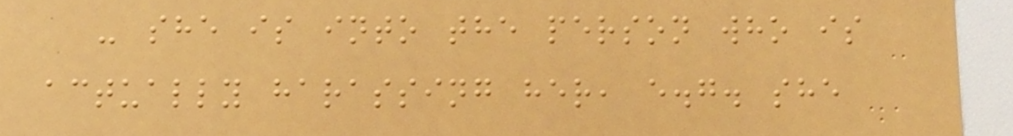- she is into the person who is
actually harassing her, e.g. she
